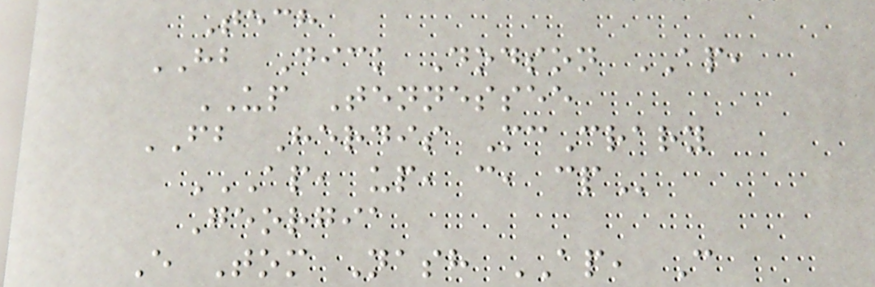Tech
HB Dick Dodson AP,
UP Tennessee
FB Herdis McCrary
AP, UP, C, CP
Georgia
E Tom Nash AP, C
